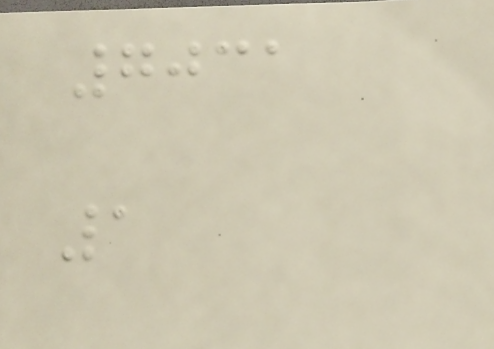7031
1
